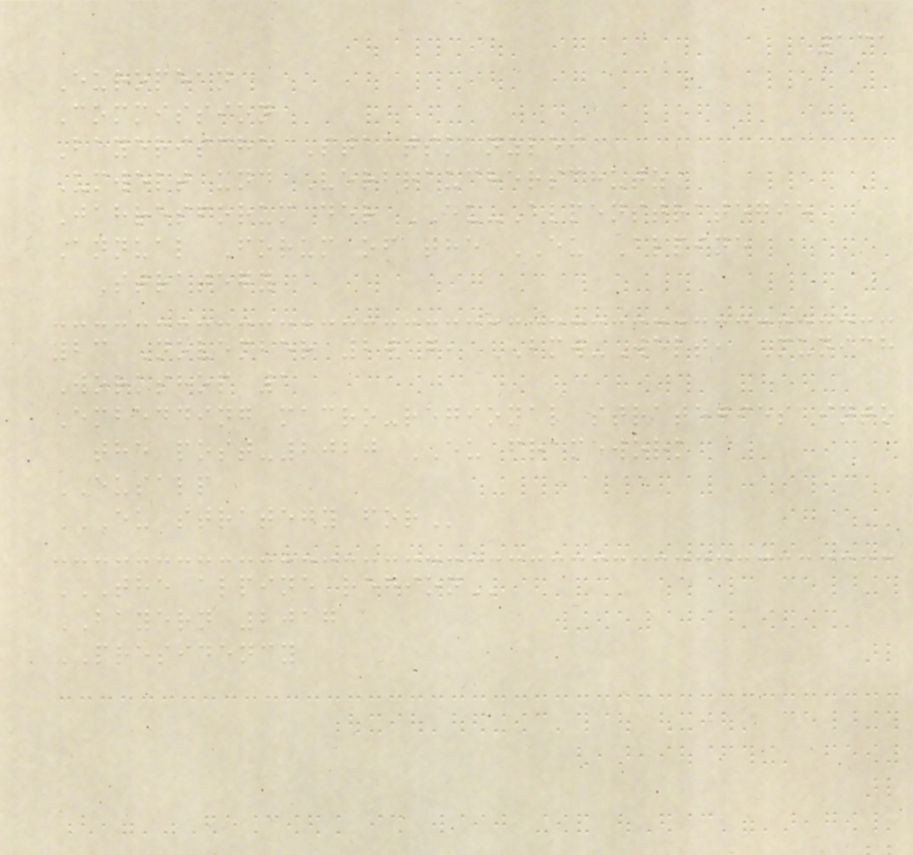131
European
Commission
Bayerische Staatskanzlei
Umwelt und Verbraucherschutz
Jahresforum der EU-Alpenstrategie
Annual Forum of the EU Alpine
Strategy
23 November 2017, BMW-Welt, Munich
Workshop 1
Embedding macro-regional strategies into
the post-2020 EU framework
EUSALP
EU STRATEGY FOR
THE ALPINE REGION
BAYERN 2017
PRESIDENCY
